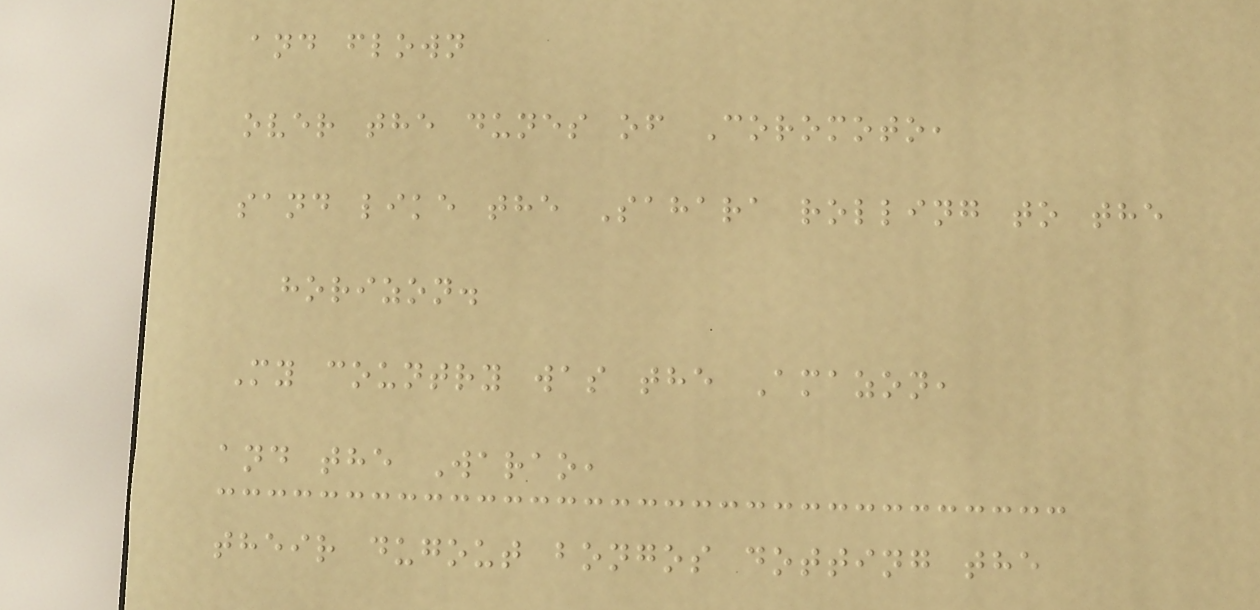and flown
over the dunes of Coromoto,
sand like the Sahara rolling to the
horizon.
My country was the Amazon,
and the Warao,
their dugout bongos dotting the
